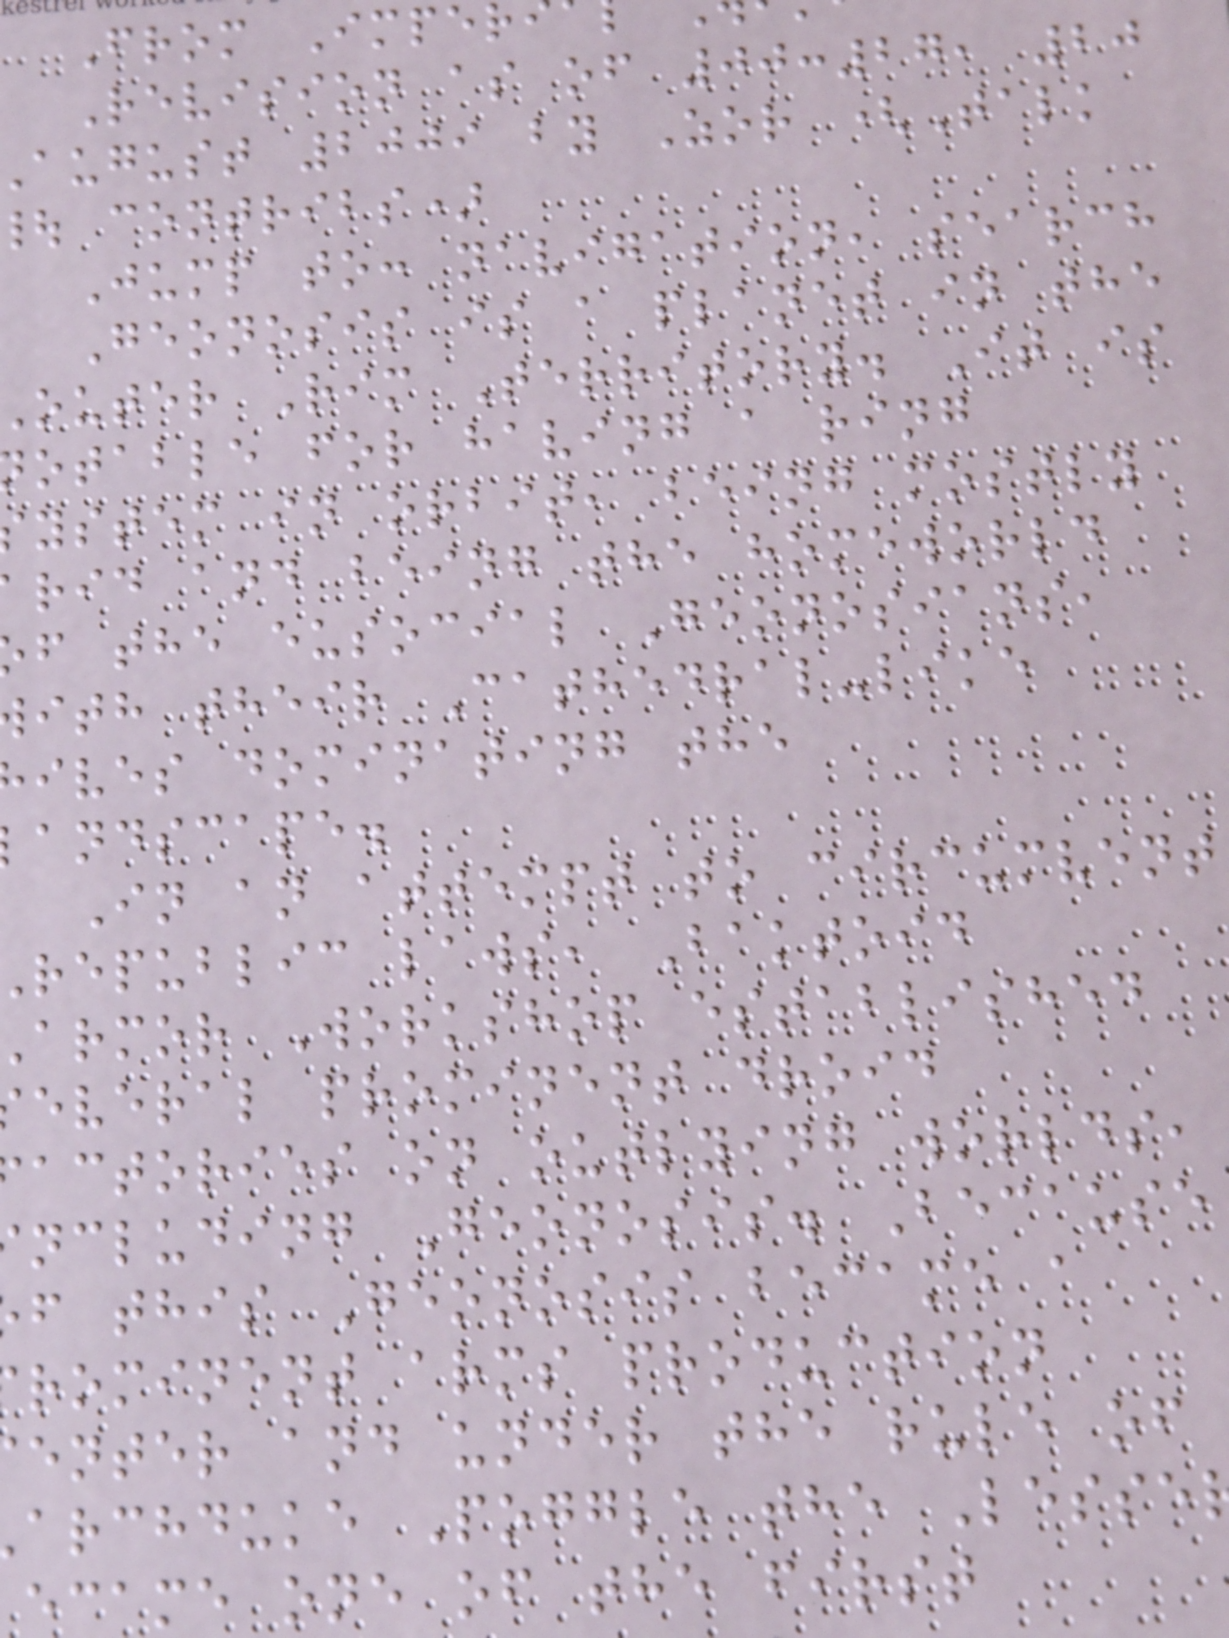From Imper
Revision as of 00:27, 20
august 2009 by Zor (Talk
contribs)
Jump to: navigation, search
Geonosis is a planet in the
outer Rim Territory. It is
otable for having a ring
ystem in orbit, being mostly
rid and being the homeworld
f the eusocial Geonosians,
ith their Cathedral-like
ives dominating the
andscape.
In an attempt to circumvent
republic laws, Baktoid
armor Workshop established
everal prominent droid
actories on outlying worlds,
ncluding Geonosis. Because
f this Geonosis became a
rominent arms production
enter and under the rule of
archduke Poggle the Lesse
ecame one of the first
